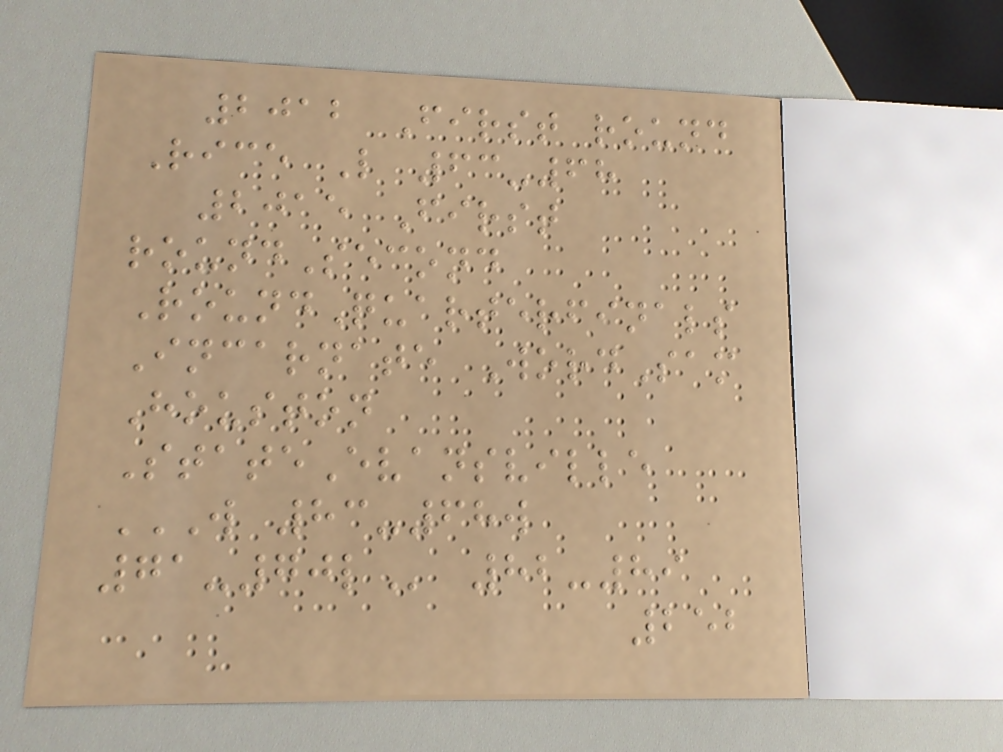2012 First round
Rice L 63-68
2015 First
roundSecond
RoundQuarterfinals
Incarnate WordSam
Houston
StateEvansville
W 83-68W
71-70L 82-89
252
